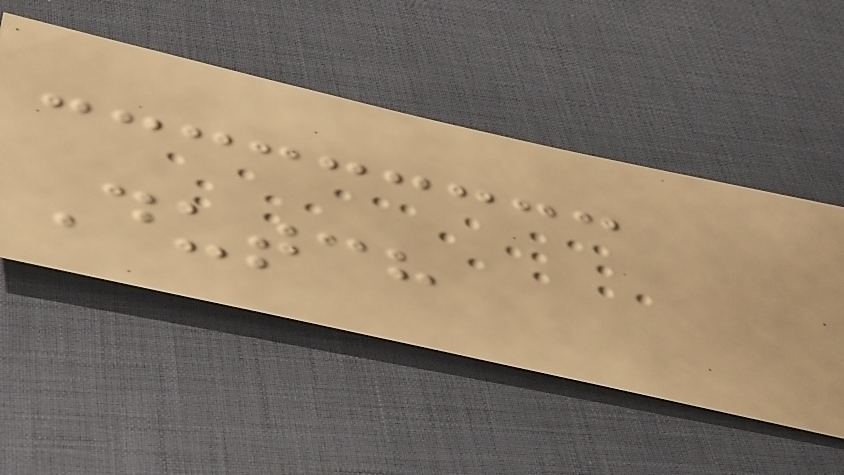Dutch
